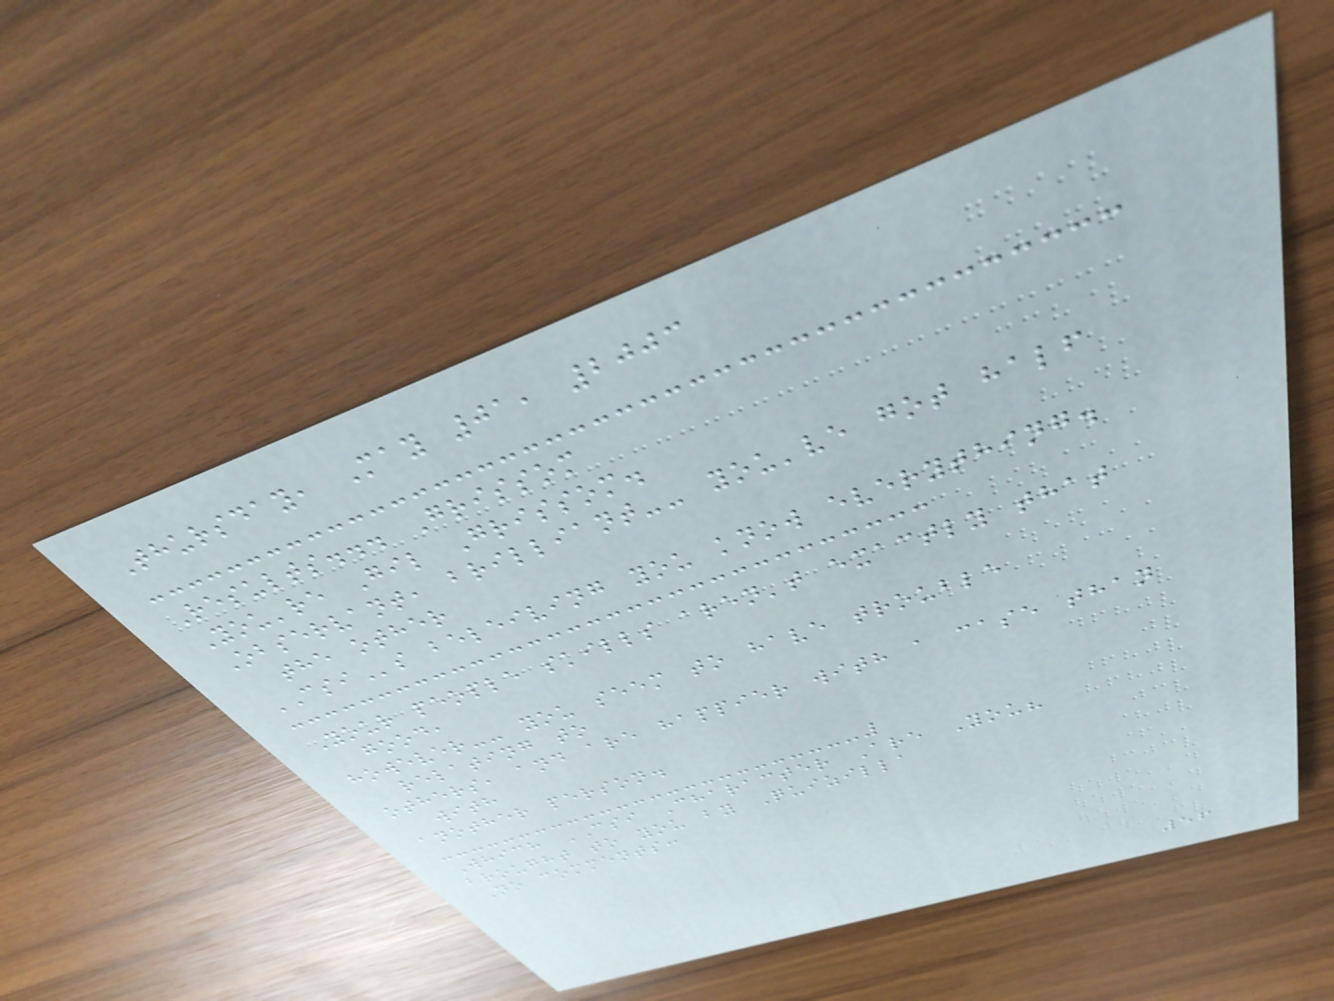Thursday, May 01, 2003
Results... Grissom
You're Gil Grissom.
Observant, brilliant-- you've got half
the other
CSIs beleiving you know everything.
Your people skills aren't exactly that
good,
however-- you seem to have trouble
relating to
others, and are happier with a case than
with
another person.
Which CSI Character Are You?
brought to you by Quizilla
No comments:
56
